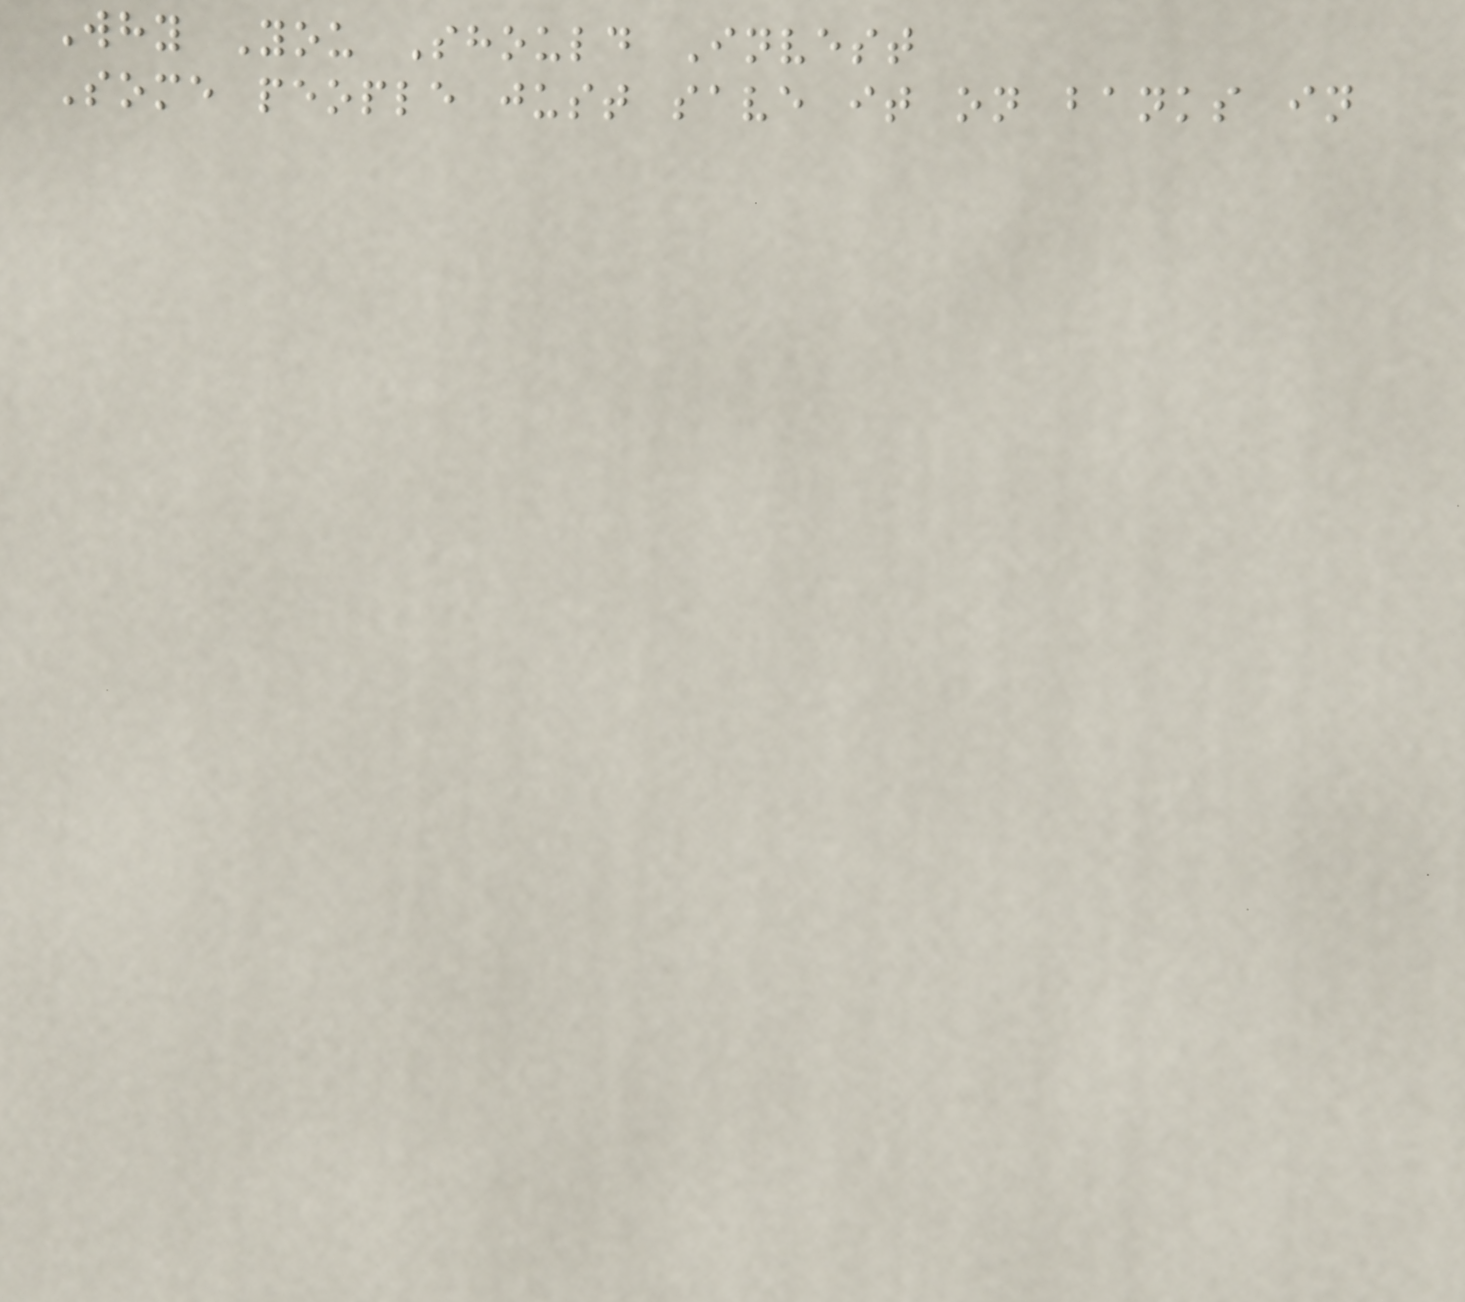Why You Should Invest
Some people just save it on banks in
